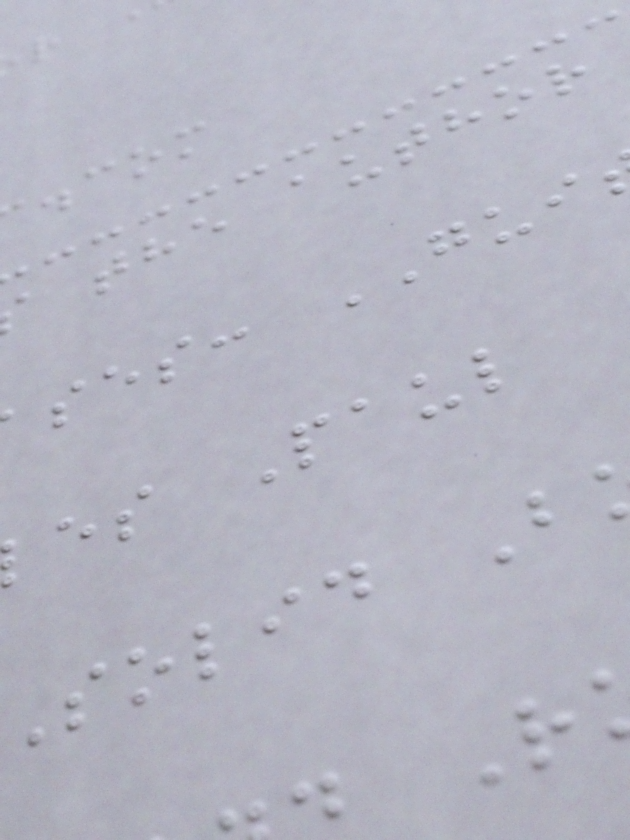the author
ses: GUI
es Paul
solid B
